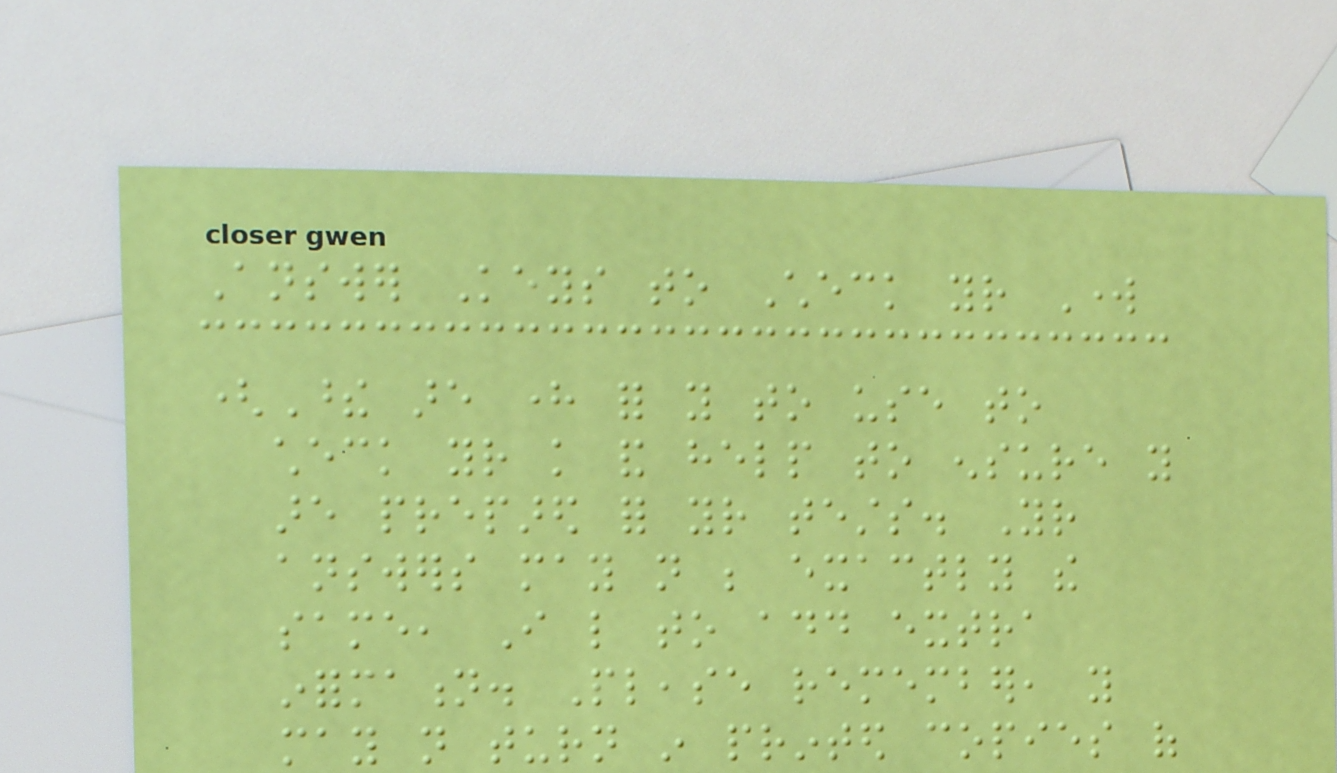Answer Keys to Check your Work
(These are here for you to use to
check your knowledge and help to ensure you
are prepared for your tests. Your
answers may not be exactly the
same, I like to add extra
information. Please remember, you
may not turn in printed copies of
